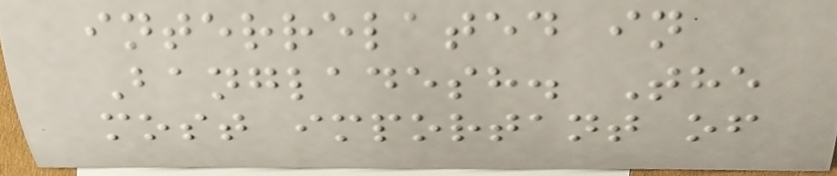interrelated in
Bangladesh. The
most important of
